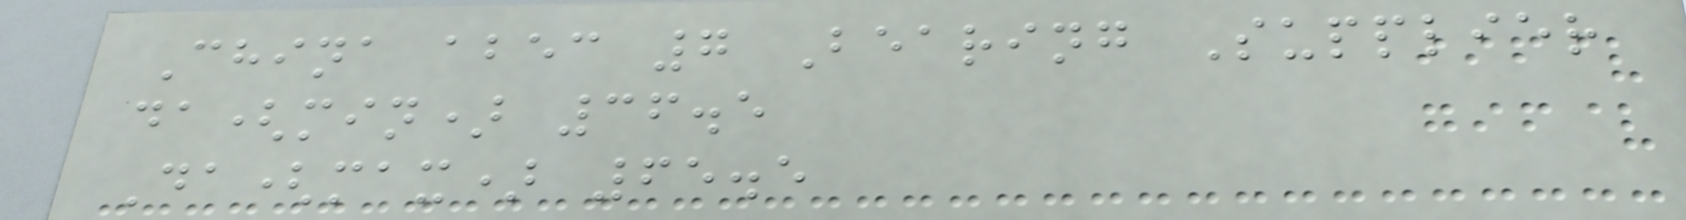China abec 7 Bearing Supplier
da(min) 36.5
Da(max) 65.5
